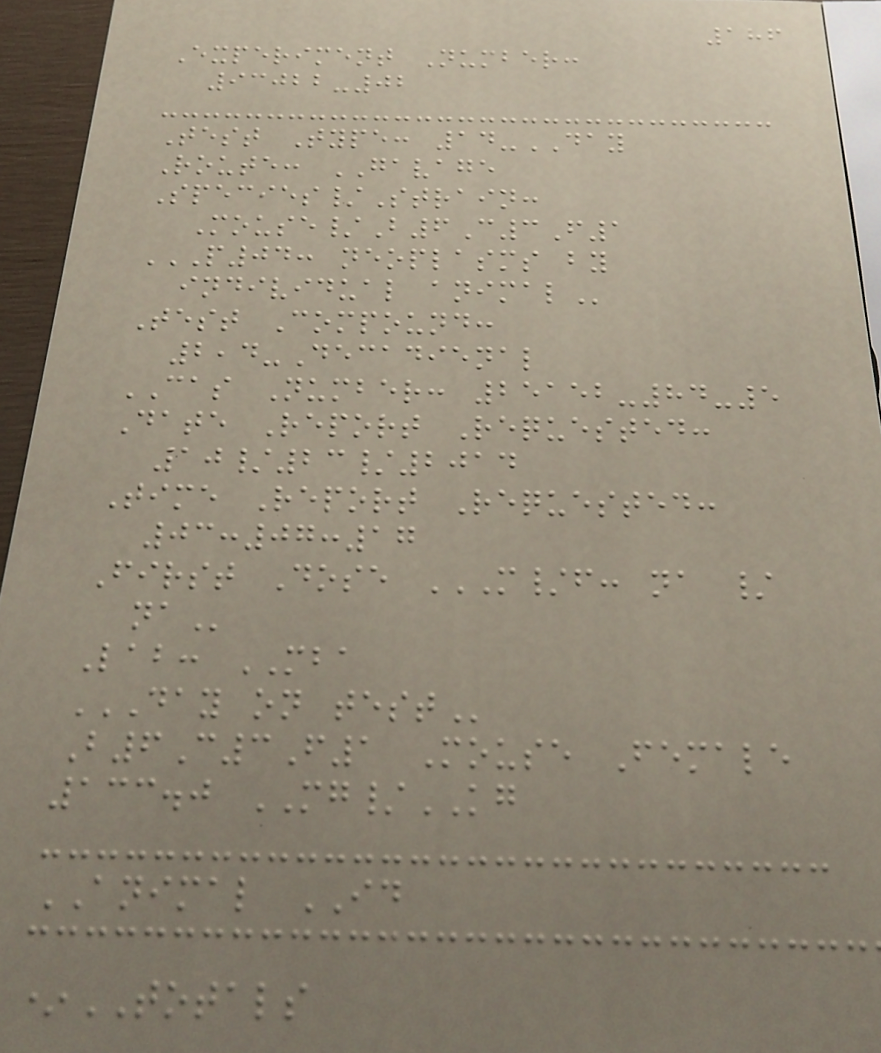186
Experiment Number:
93022-02
Test Type: 14-DAY
Route: GAVAGE
Species/Strain:
Mouse/B6C3F1
P04: NEOPLASMS BY
INDIVIDUAL ANIMAL
Test Compound:
2,4-Decadienal
CAS Number: 25152-84-5
Date Report Requested:
10/23/2014
Time Report Requested:
03:07:17
First Dose M/F: NA /
NA
Lab: MBA
DAY ON TEST
B6C3F1 Mouse Female
133.0 MG/KG
ANIMAL ID
*TOTALS
